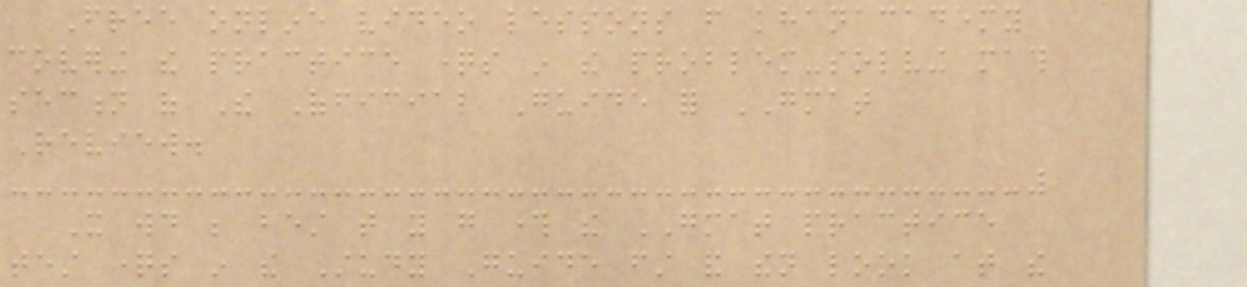Free online video lessons from khanacademy
covering the practice questions in the problem-solving math
section of The Official Guide for GMAT
Review.
It would be best that you go through the GMAT practice
test questions in the Study Guide first and then look at the
